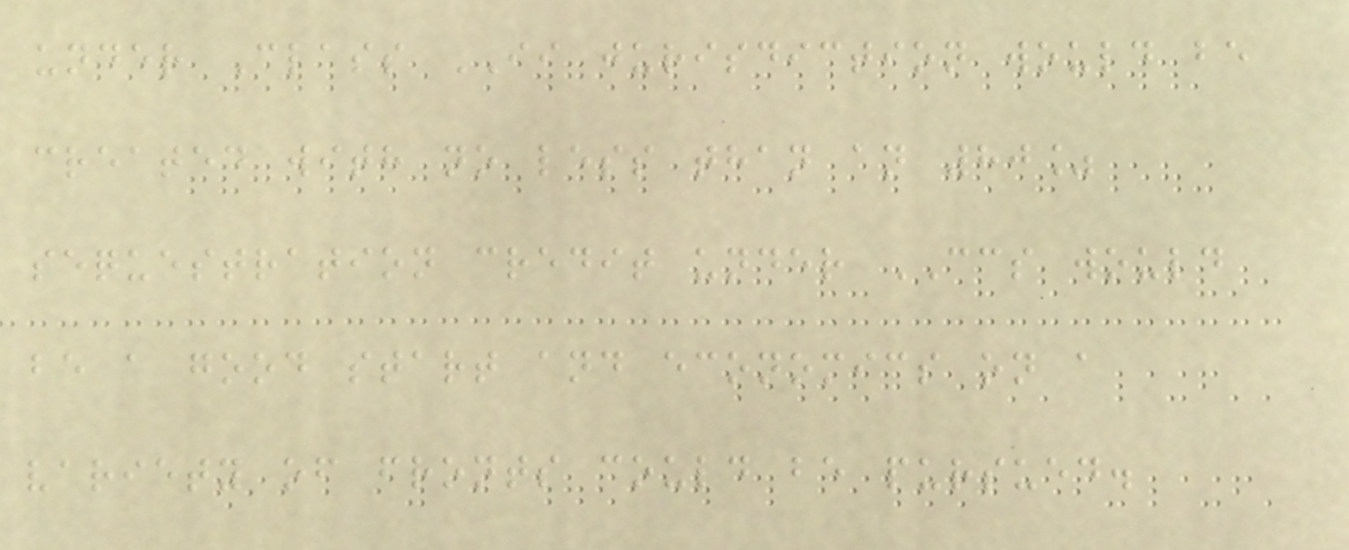under Class II jurisdiction would be
created with no less than an 80%
sequestration credit under CCS would
be a good start and economics on a
variety of fronts could be pursued.
